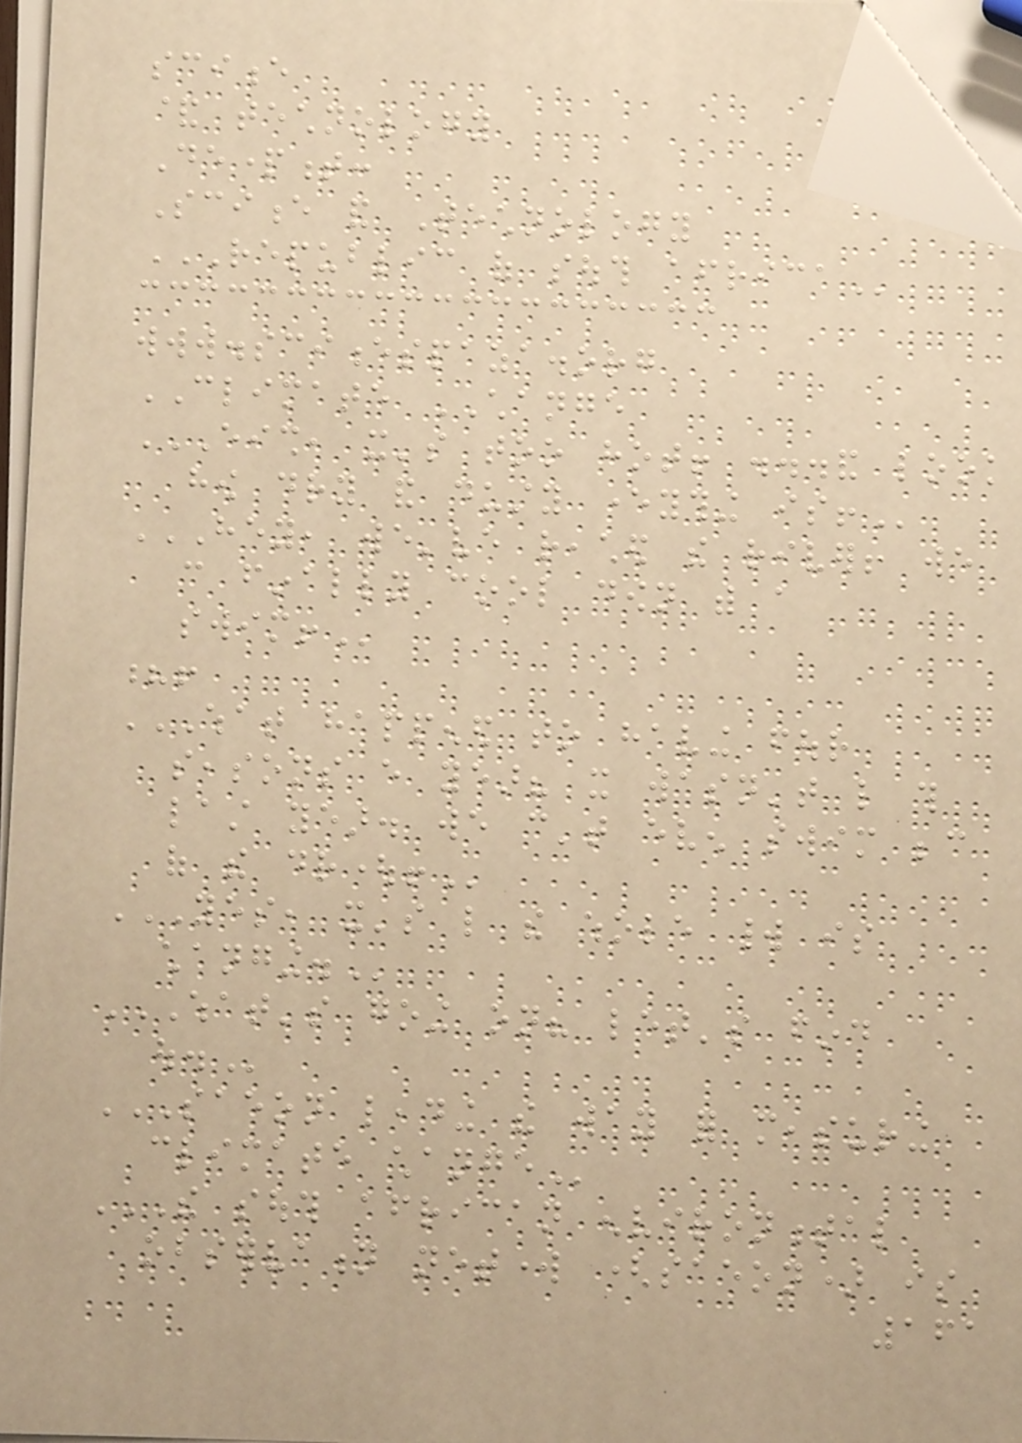science
& technology
Department:
Science and Technology
REPUBLIC OF SOUTH AFRICA
www.sciencespaza.org
CLIMATE CHANGE
EISH, IT'S TOO HOT! ...AND LOOK
HOW DRY AND DUSTY EVERYTHING IS!
HEY, WE'VE REACHED THE RIVER! WE
CAN FINALLY COOL DOWN WITH A
SWIM!
?!
WHAT HAPPENED TO HAVING FOUR
SEASONS EVERY YEAR? IT WASN'T LIKE THIS
LAST YEAR. WE CAN'T EVEN SWIM BECAUSE
OF THE DROUGHT!
YES, IT'S LIKE THE WHOLE WORLD IS
CHANGING.
WHAT'S GOING ON? LET'S FIND
OUT.
SAEON LEADING THE WAY FOR MEASURING
CLIMATE CHANGE
THE SOUTH AFRICAN ENVIRONMENTAL
OBSERVATION NETWORK (SAEON) IS
161
